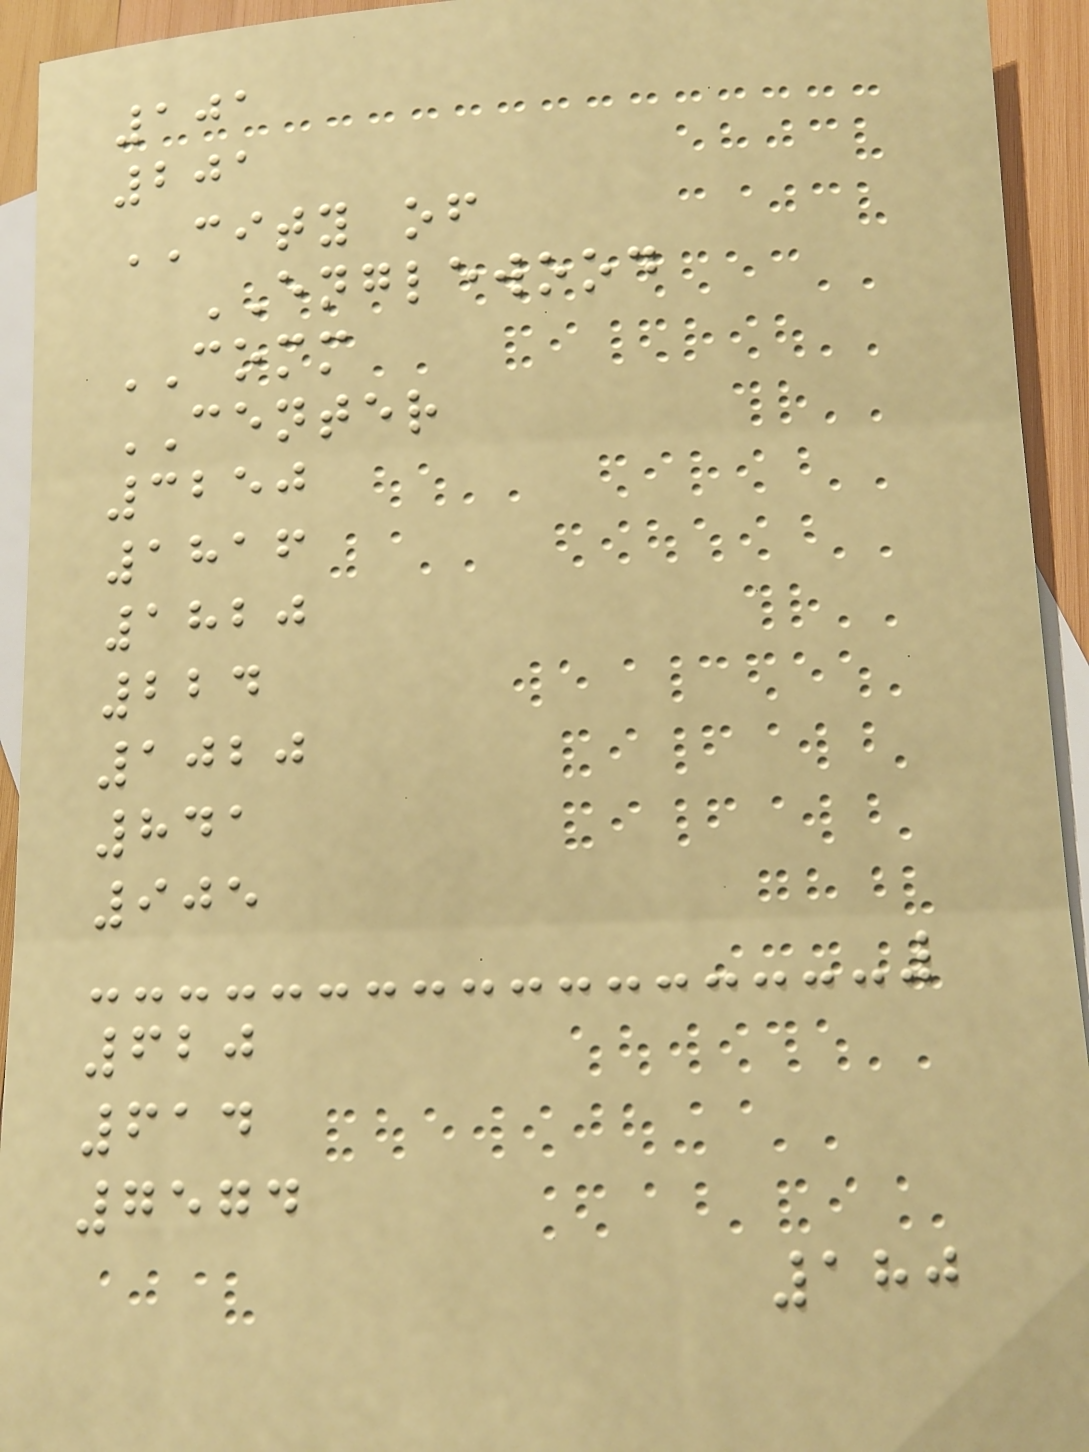101
201
CITY of
ENGLEWOOD
COMM
CENTER
3250
1816
1820
224
1020
841
905
620
614
7574
180
